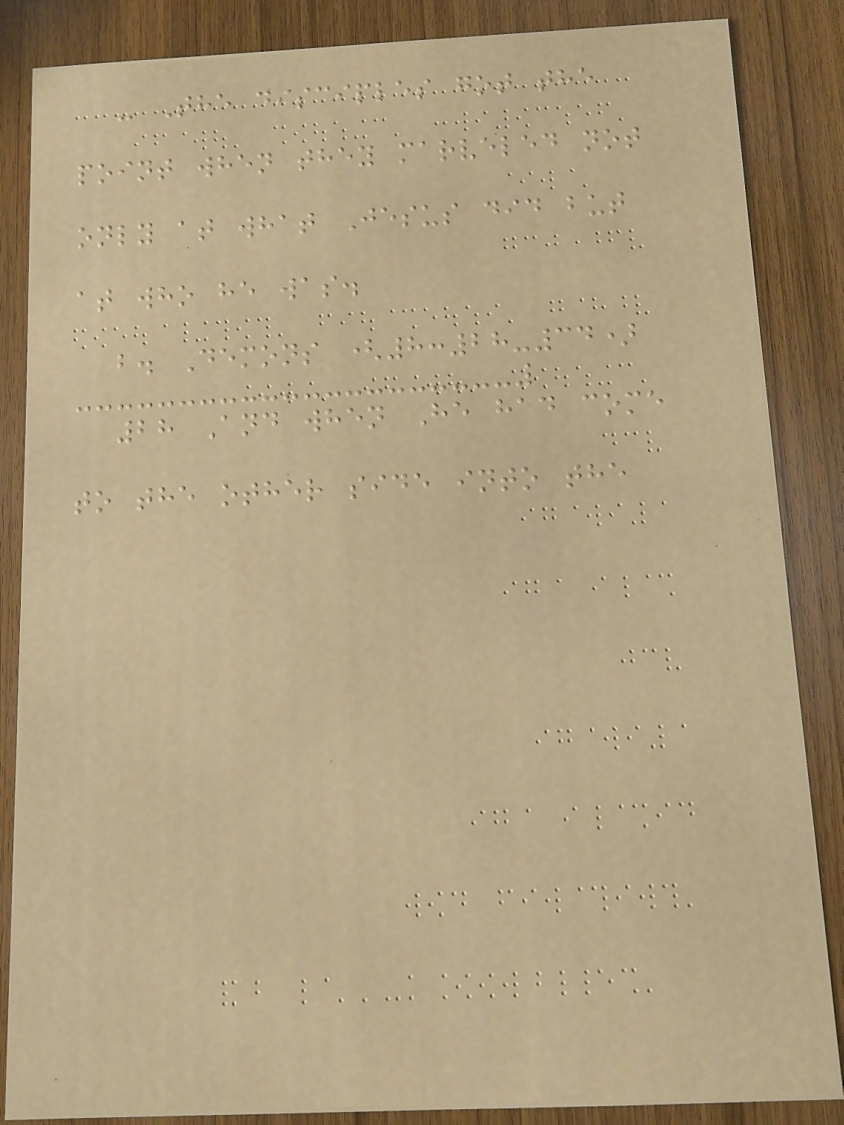- The disciples got the
point when they marveled not
only at what Jesus did but
at who he was.
b. Demons (8:28-34)
28 And when He had come
to the other side into the
